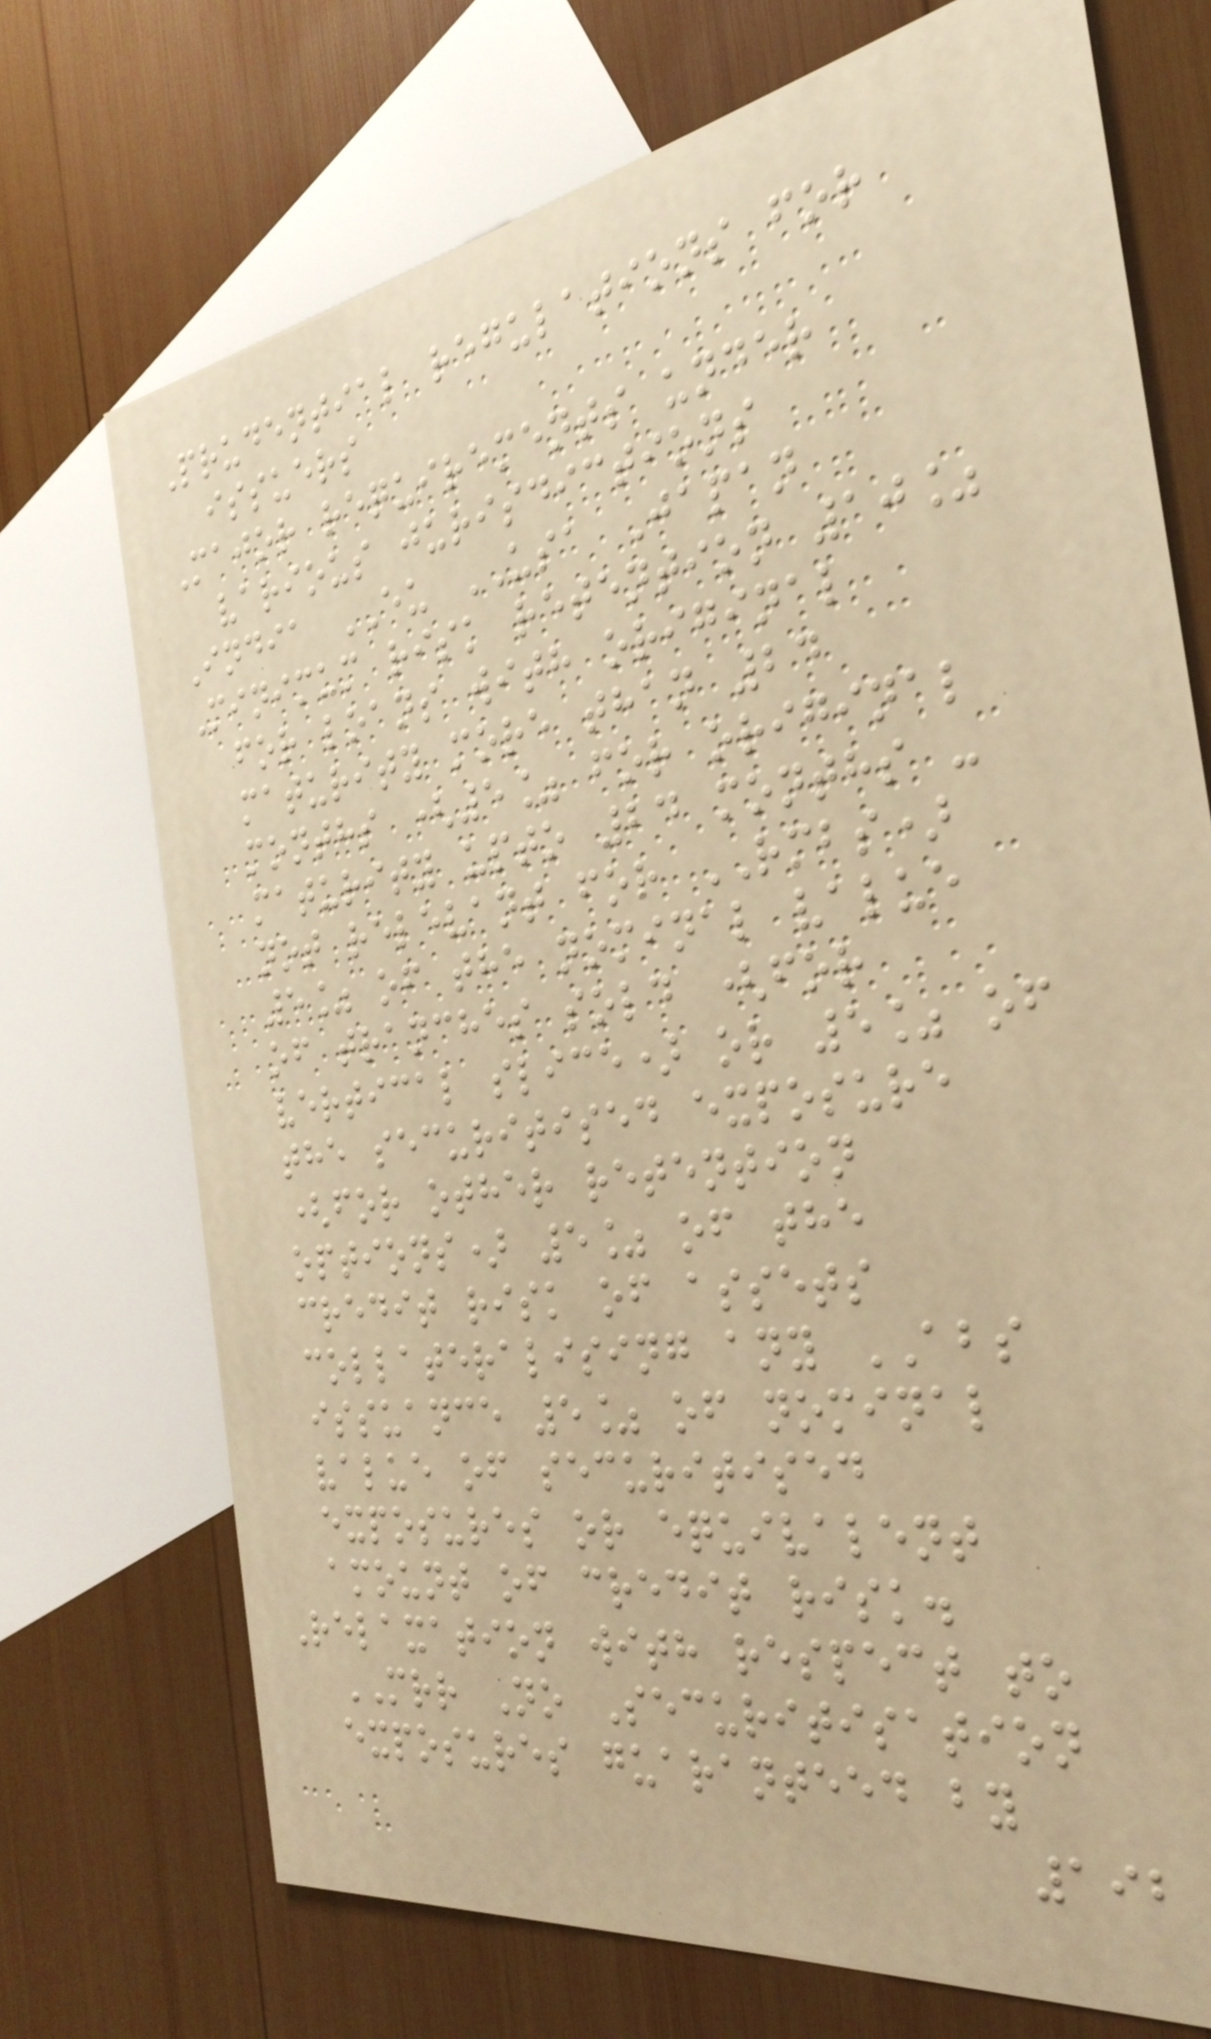Prudential regulations for
issuers
Major requirements under
various jurisdictions
India EU USA Japan
Minimum risk retention 10%
for loans with original
maturity more than 24
months (5% for original
maturity upto 24 months -
not relevant for RMBS)
5% of the nominal value
of tranches sold (for
vertical slice) or 5% of
the securitised exposure
(for other retention
options) 5% of the
credit risk of assets
collateralising any ABS
issuance 5% of nominal
value of securitised
exposures or equivalent
amount of credit risk.
Relaxation with respect to
MRR No Securitisation
exposures guaranteed by
192
